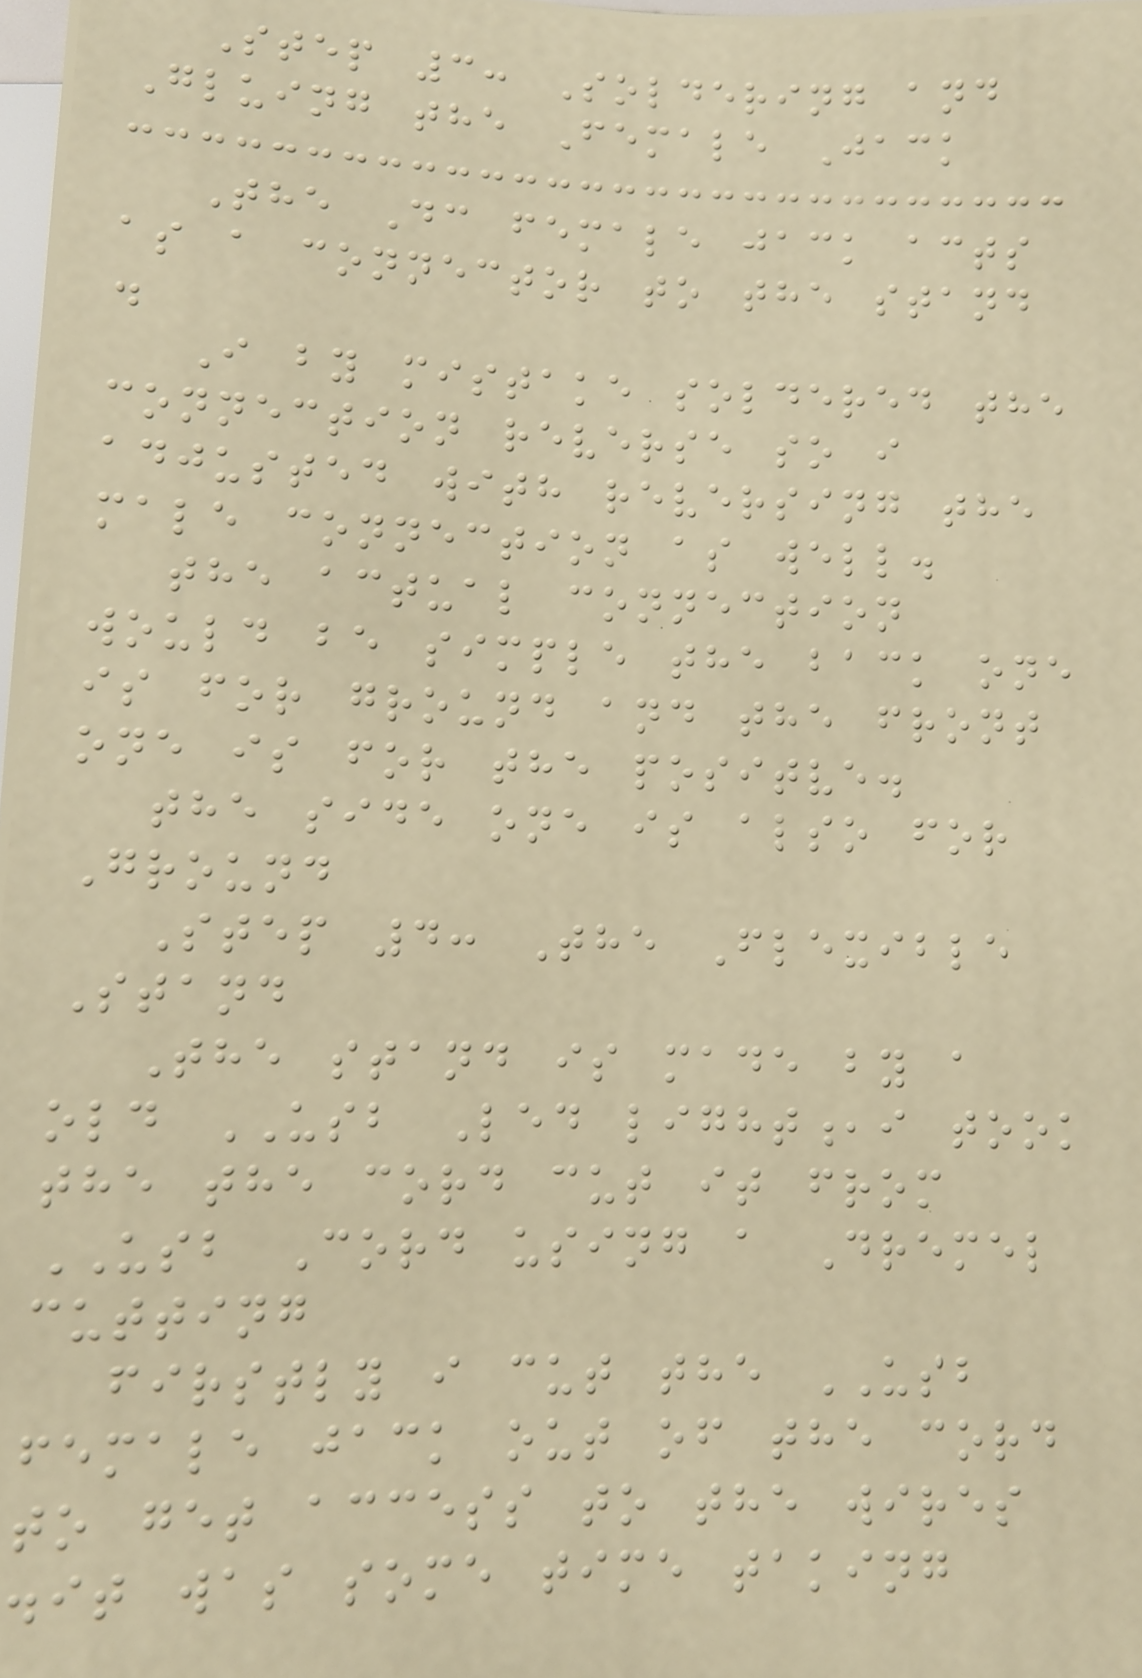Step 3: Soldering and
Gluing the Female Jack
The Dc female jack acts
as a connector to the stand
.
I by mistake soldered the
connection reverse so i
adjusted with reversing the
male connection as well.
the actual connection
would be simple the back one
is for ground and the front
one is for the positve.
the side one is also for
Ground
Step 4: The Flexible
Stand
The stand is made by a
old USB Led light,i took
the the cord cut it from
USB Cord using a Dremel
cutting
firstly i cut the USB
female jack out of the cord
to get access to the wires
.it was some time taking
